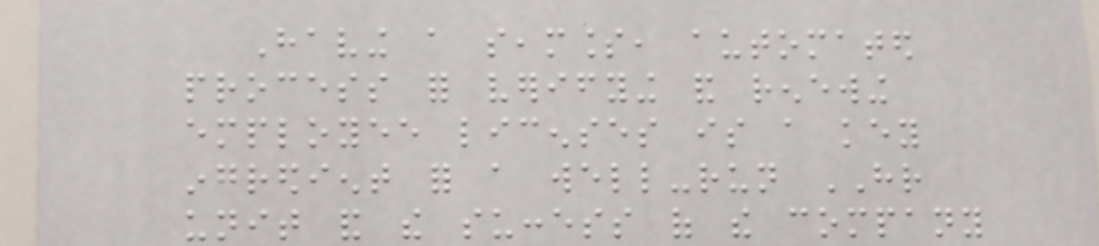Having a seamless, automated
process for verifying and renewing
employee licenses is a key
ingredient for a well-run HR
unit and the success of the company
